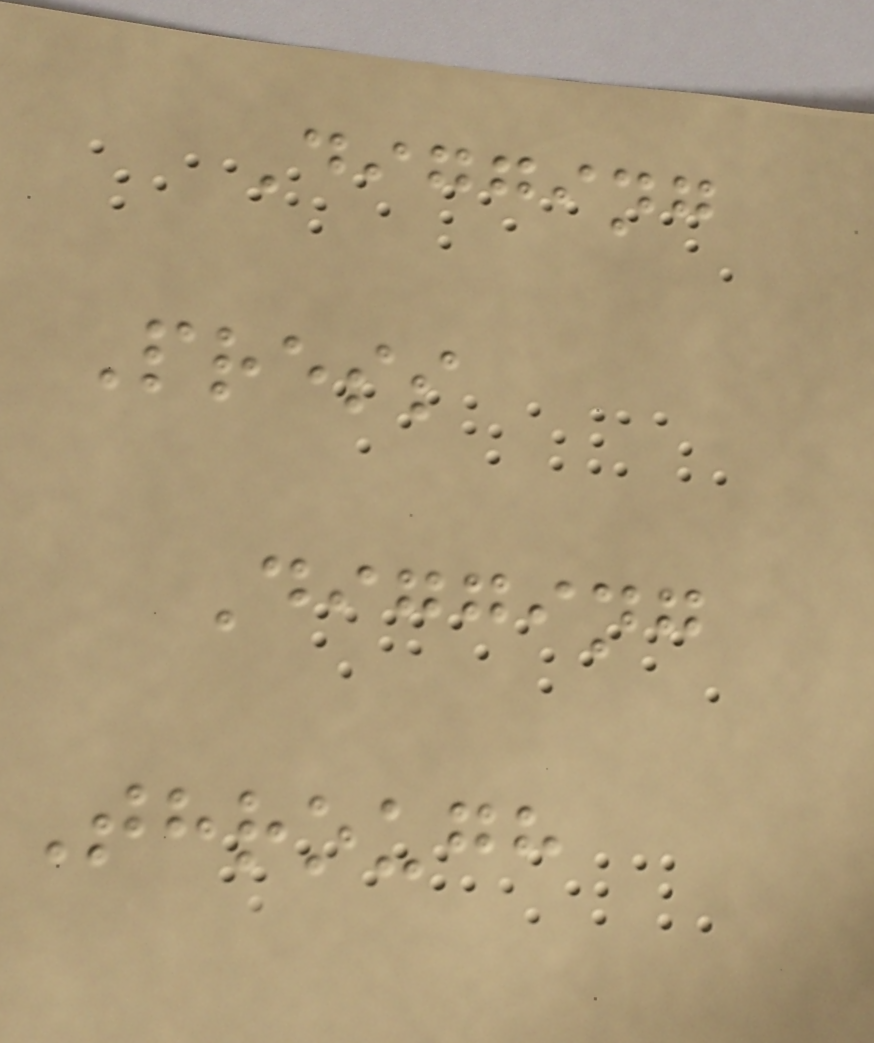Digging
Press
Digging
Through
